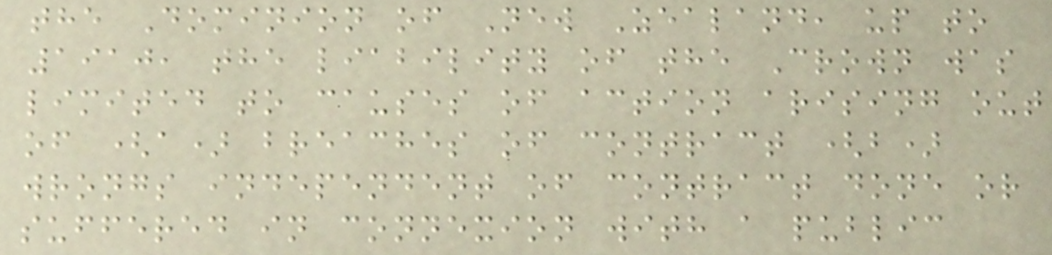the Dominion of New Zealand, up to
1910, the liability of the Crown was
limited to causes of action arising out
of (a) breaches of contract (b)
wrongs independent of contract done or
suffered in connexion with a public
